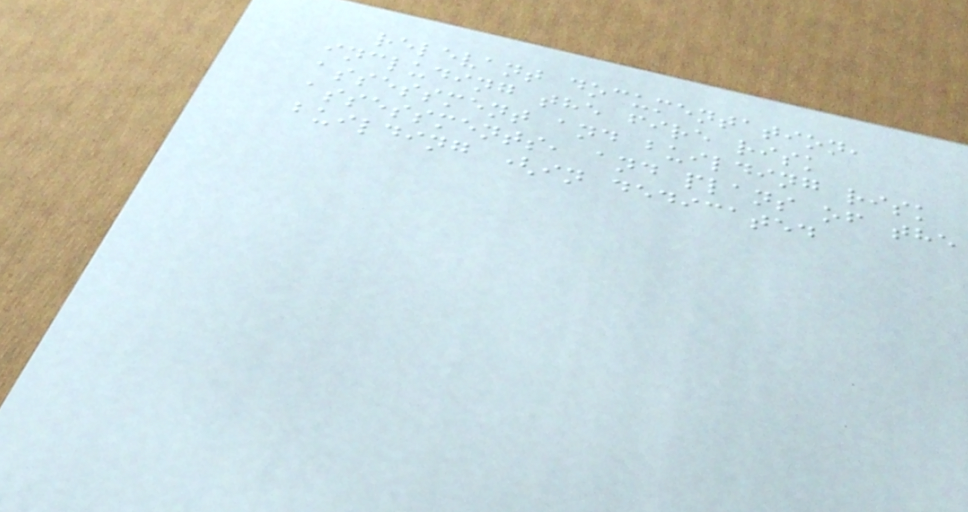relevant documentation,
including the fire risk
assessment and building risk
assessments, and plans of the
building (in dedicated
